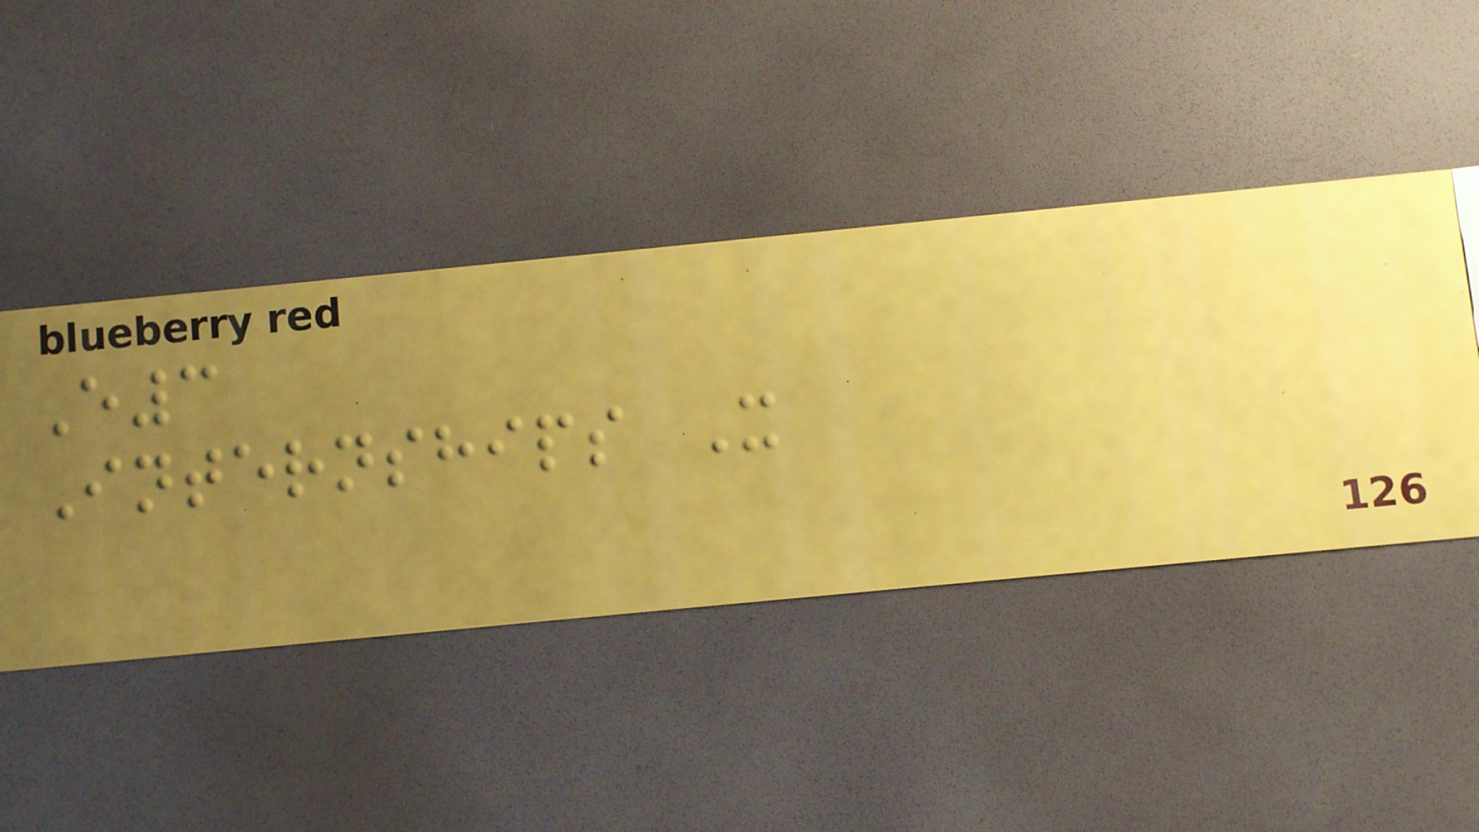E3
Internships X
